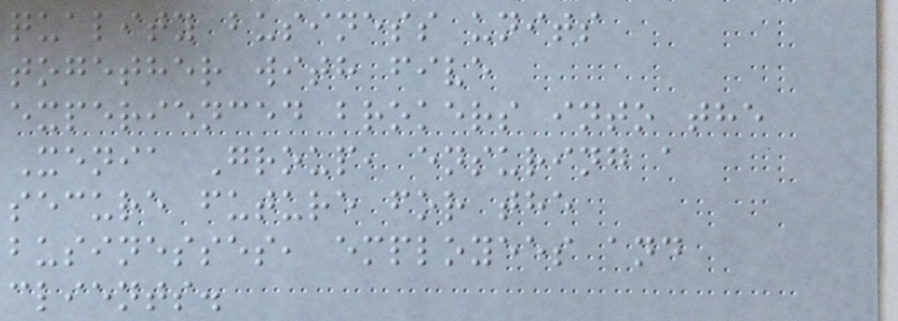quality business units
together with five
experienced brokers into the
Xenia Group, ensuring a
secure future for the
businesses, employees and
clients.
